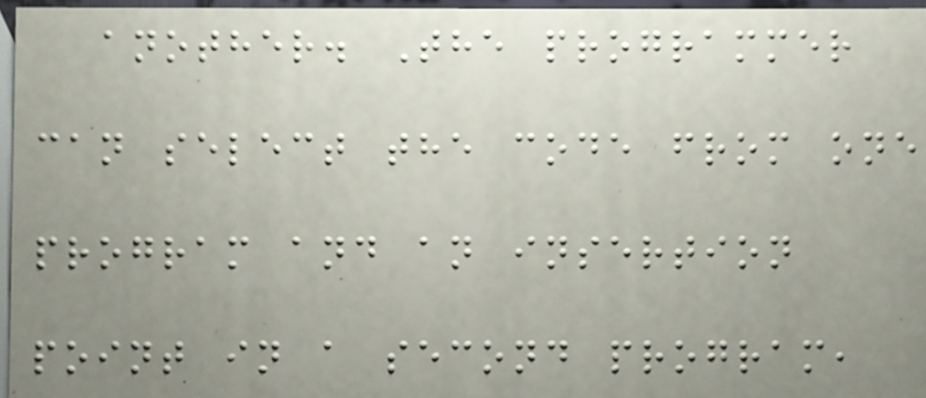another. The programmer
can select the code from one
program and an insertion
point in a second program,
